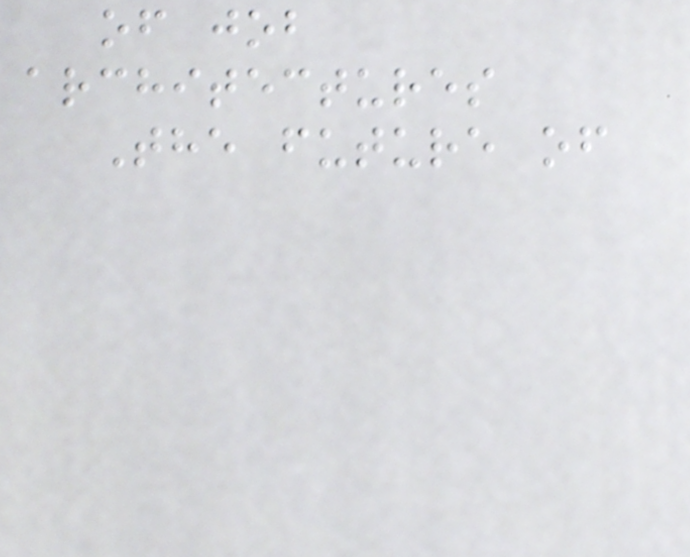of job
architectures
The future of
